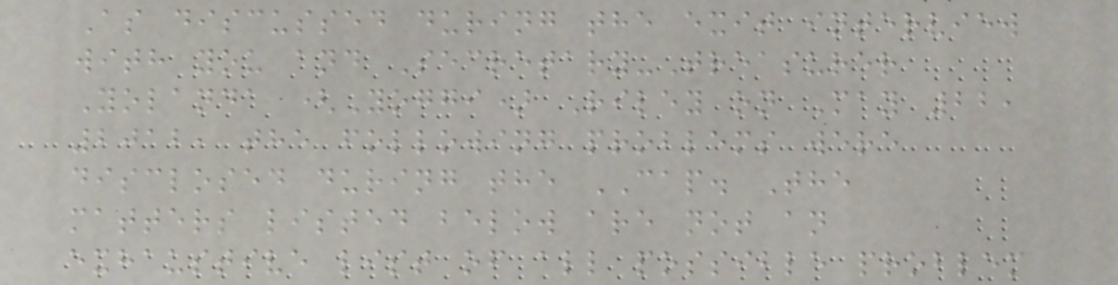As discussed during the exit interview
with you and Secretary-Treasurer
Yolanda (Yoggi) Riley on May 22,
2012, the following problems were
disclosed during the CAP. The
matters listed below are not an
exhaustive list of all possible problem
